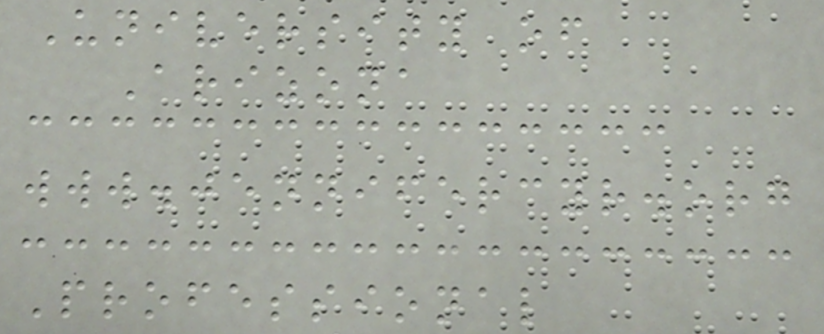University of
Arizona
www.jennifercyr.org
Professional
